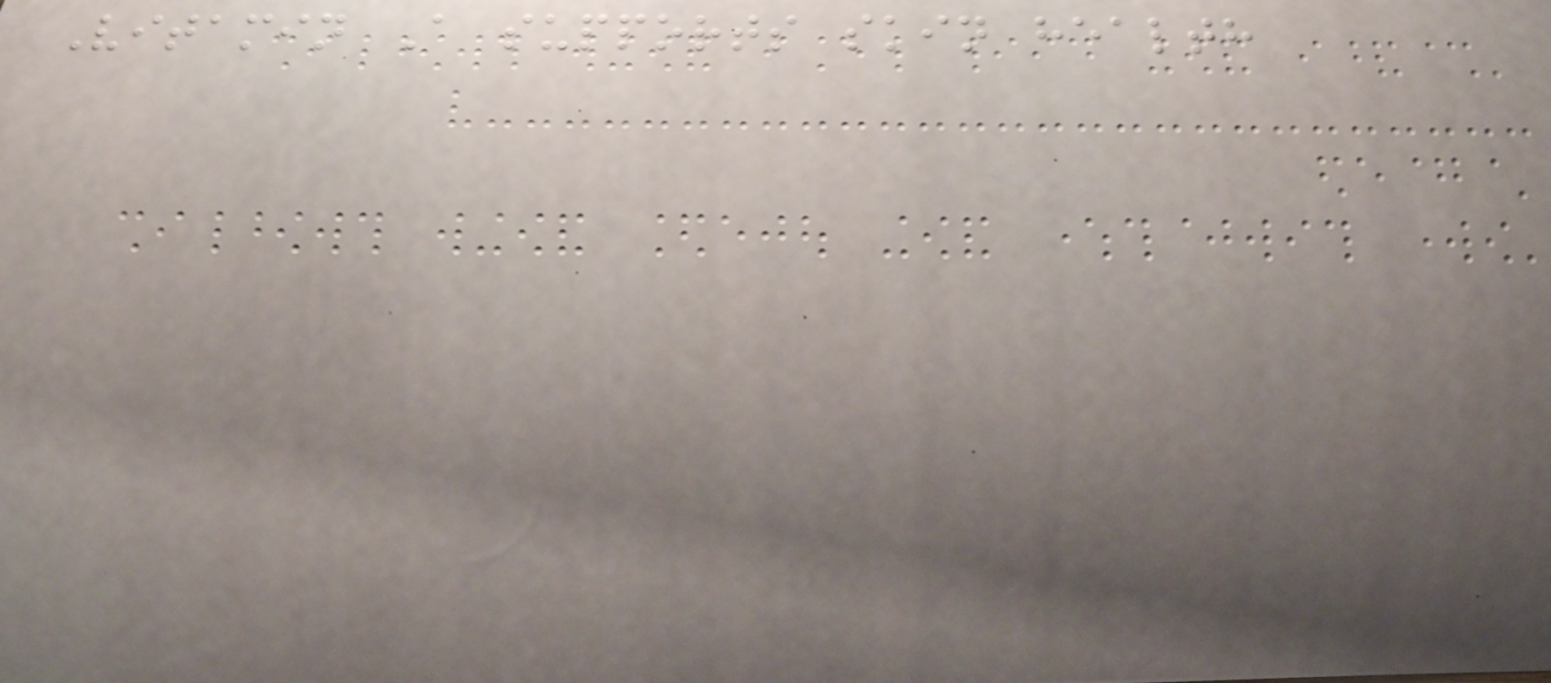Vitamin A supports skin health
